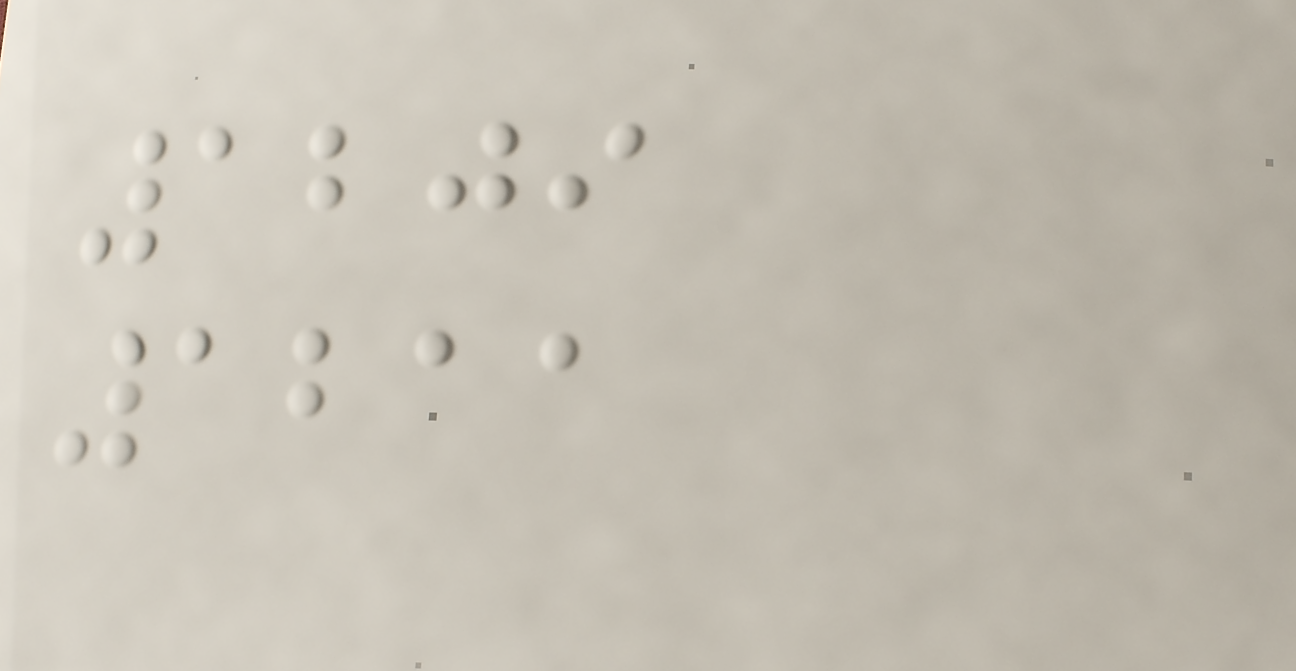1209
1211
